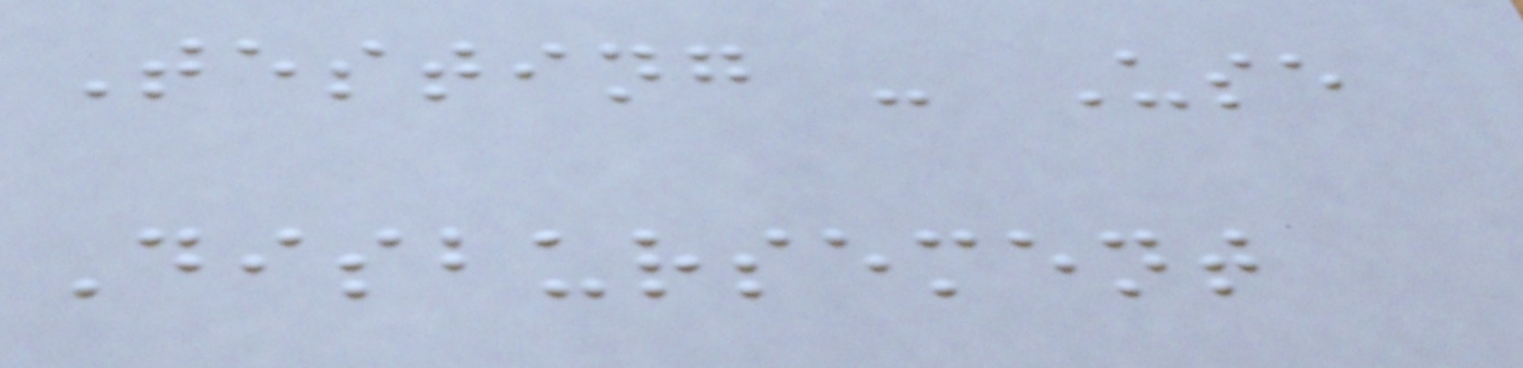Testing - Use
Disbursement
